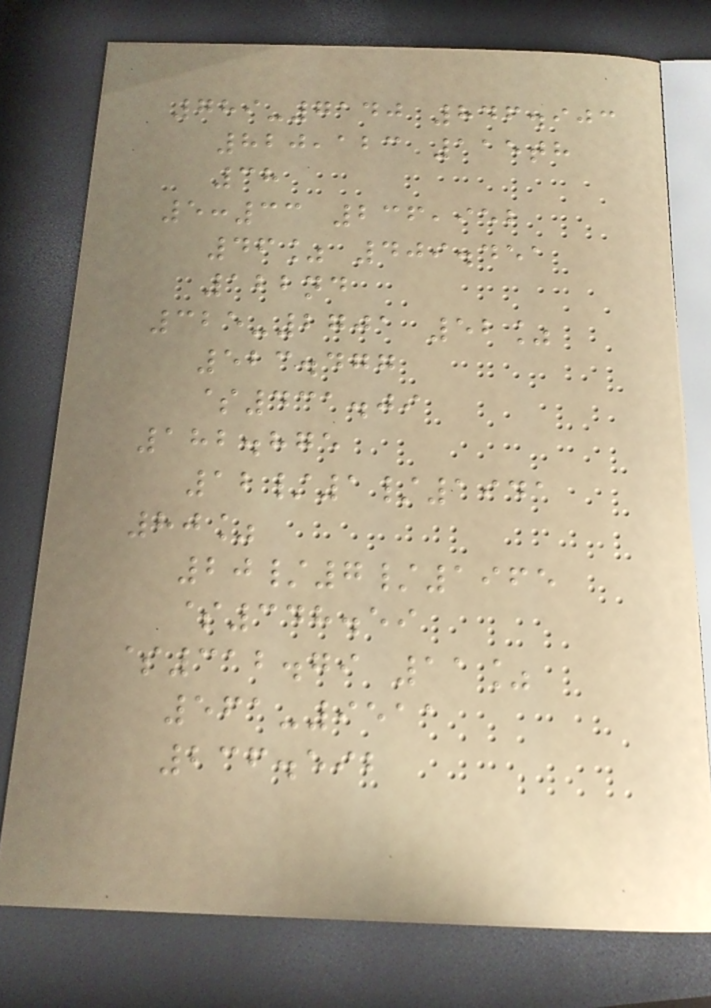789-7140 846.903
820,123 115th
38
5:33 236,952
46% 409.451
122nd
325-2701 52%
523.477
$431.09
182.875
12/1/1941
80%
20/7/1965
$348.59
$312.79 11%
561-9511
236.592
